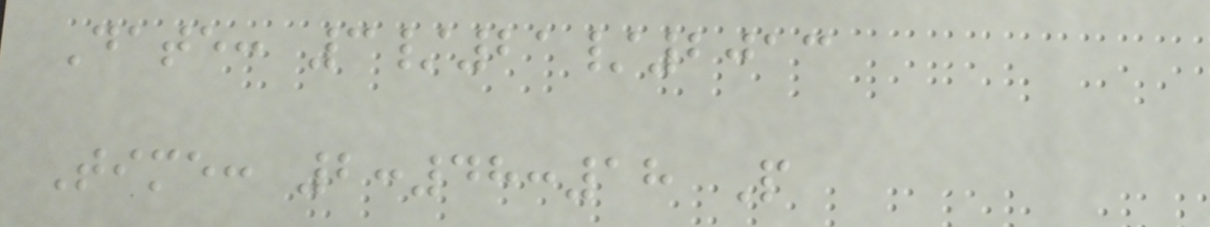Date: 3/21/2013
Time: 2:48:18 P
